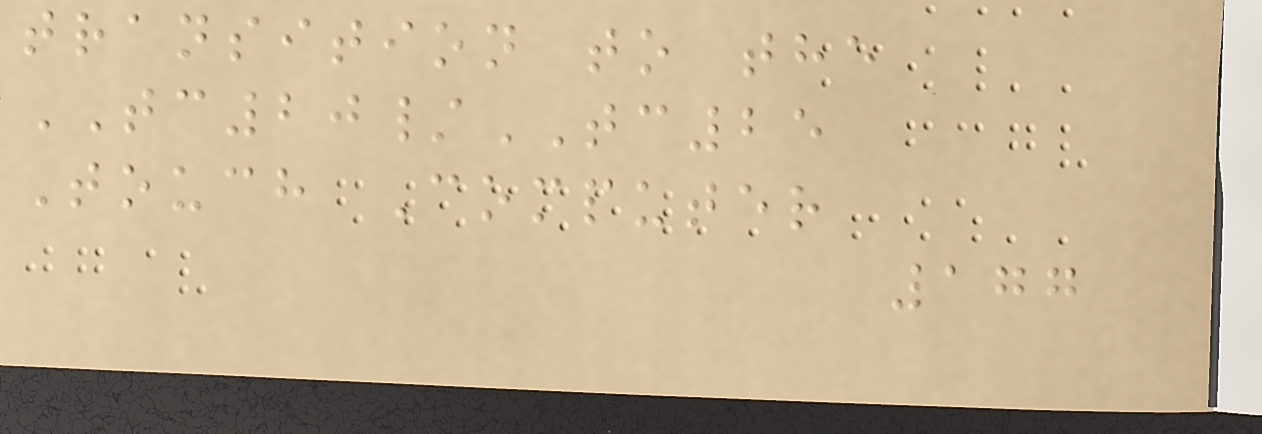transition to the
TC20/TC25
Touch Computer
177
